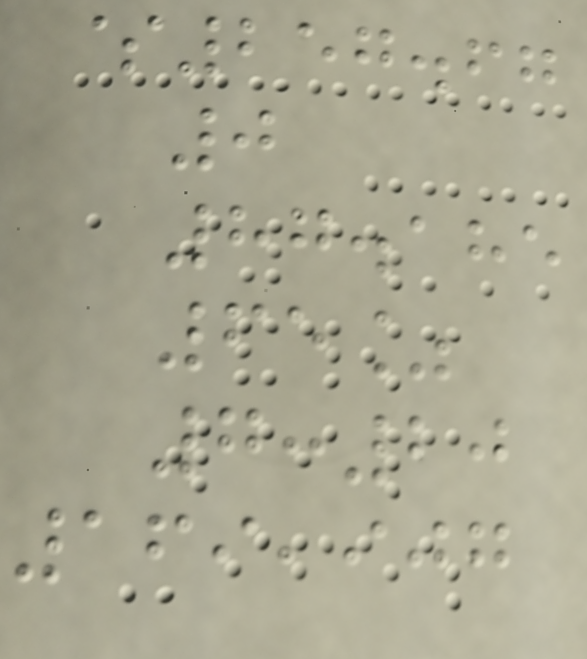$257.67
0
87.185
65%
7:20
169,907
